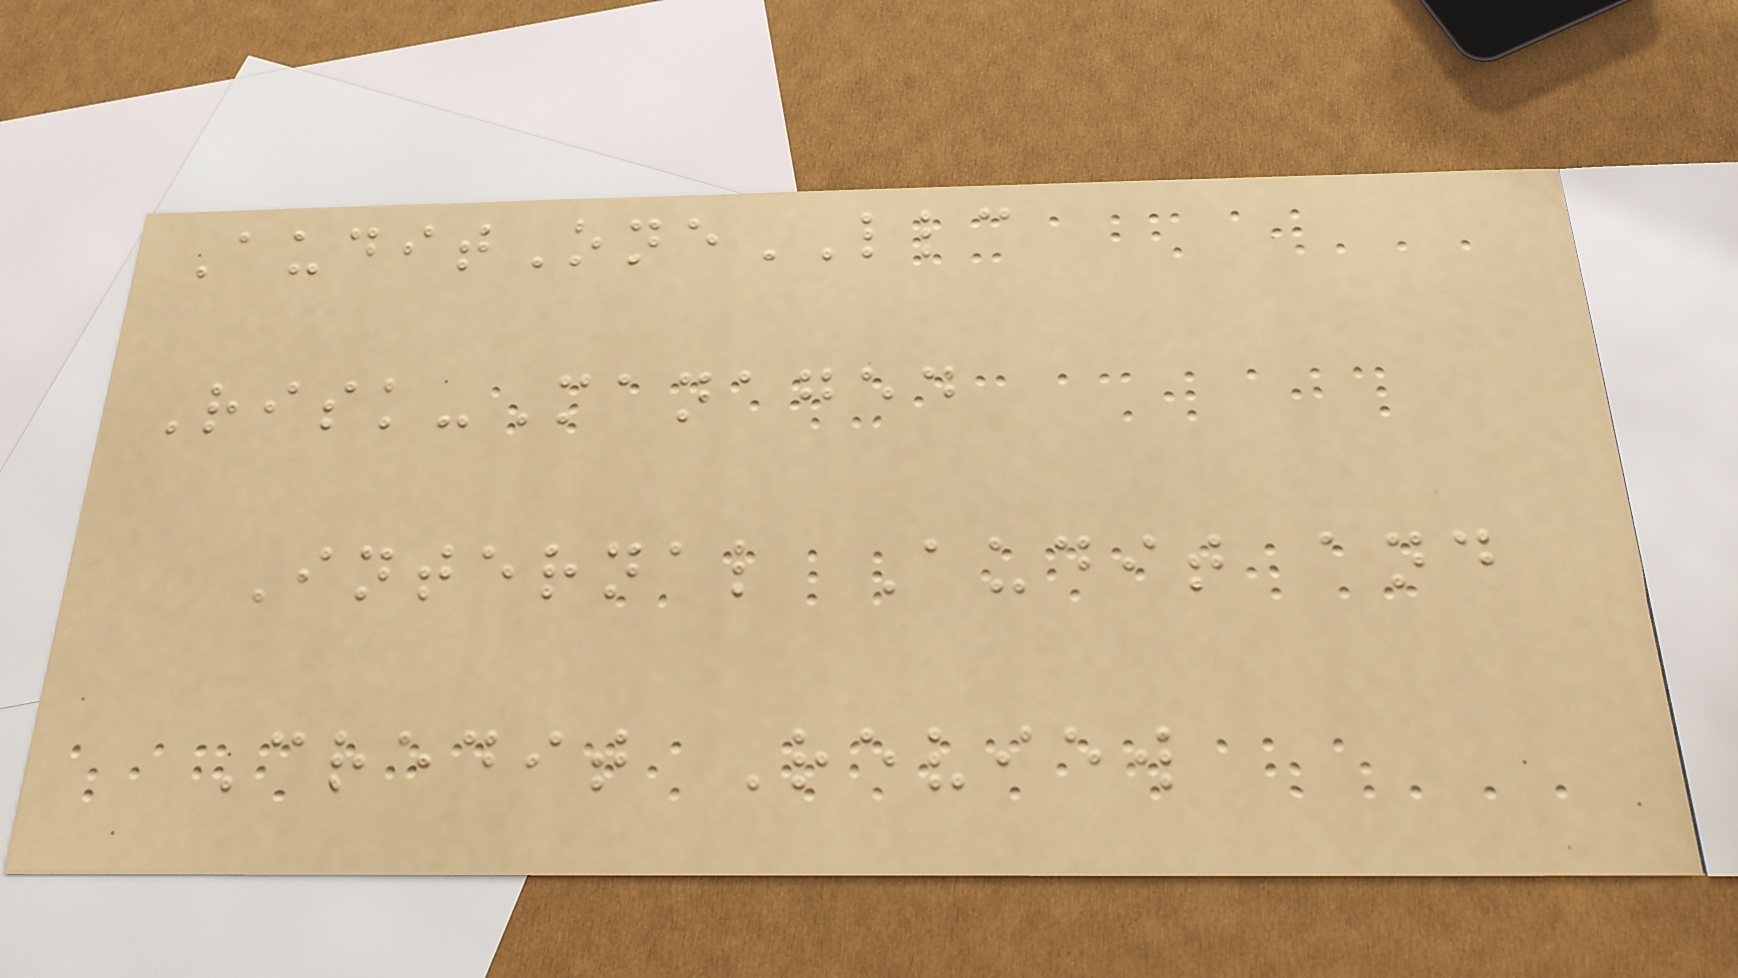AuditOneLLC
Risk-Managed
Internal Audit and
Credit Review
